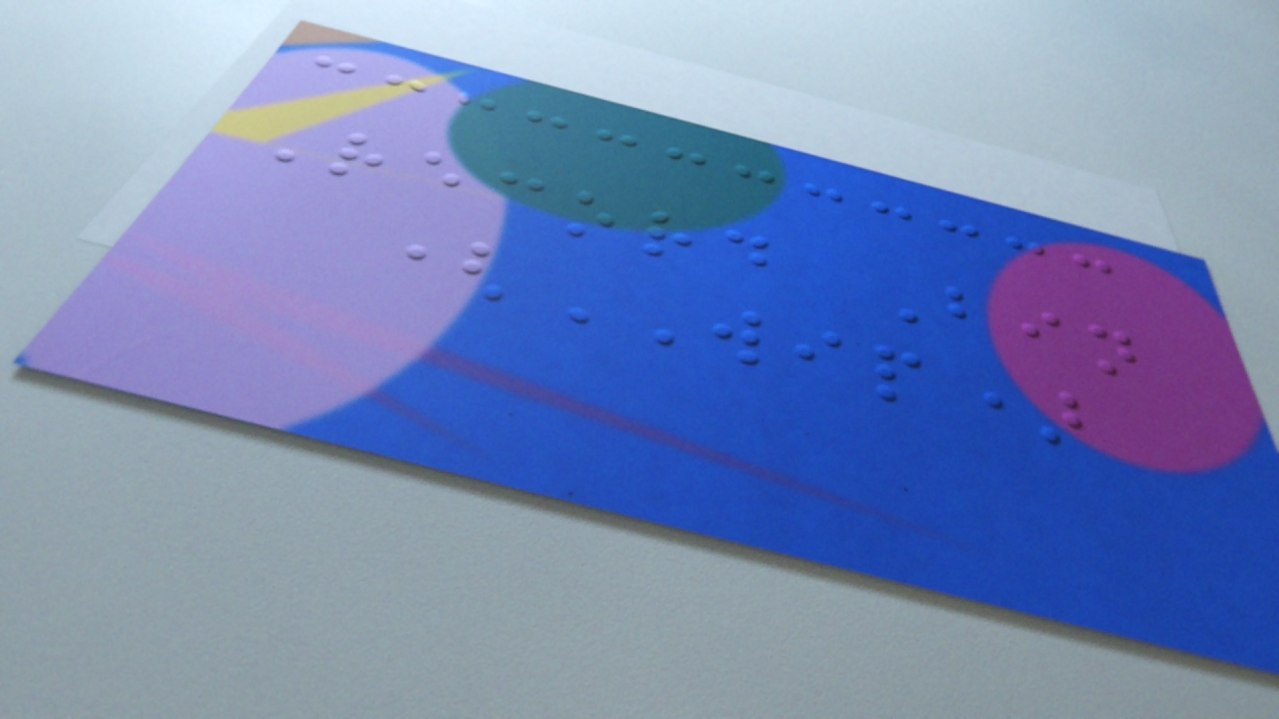Record Bin
(WIP)
